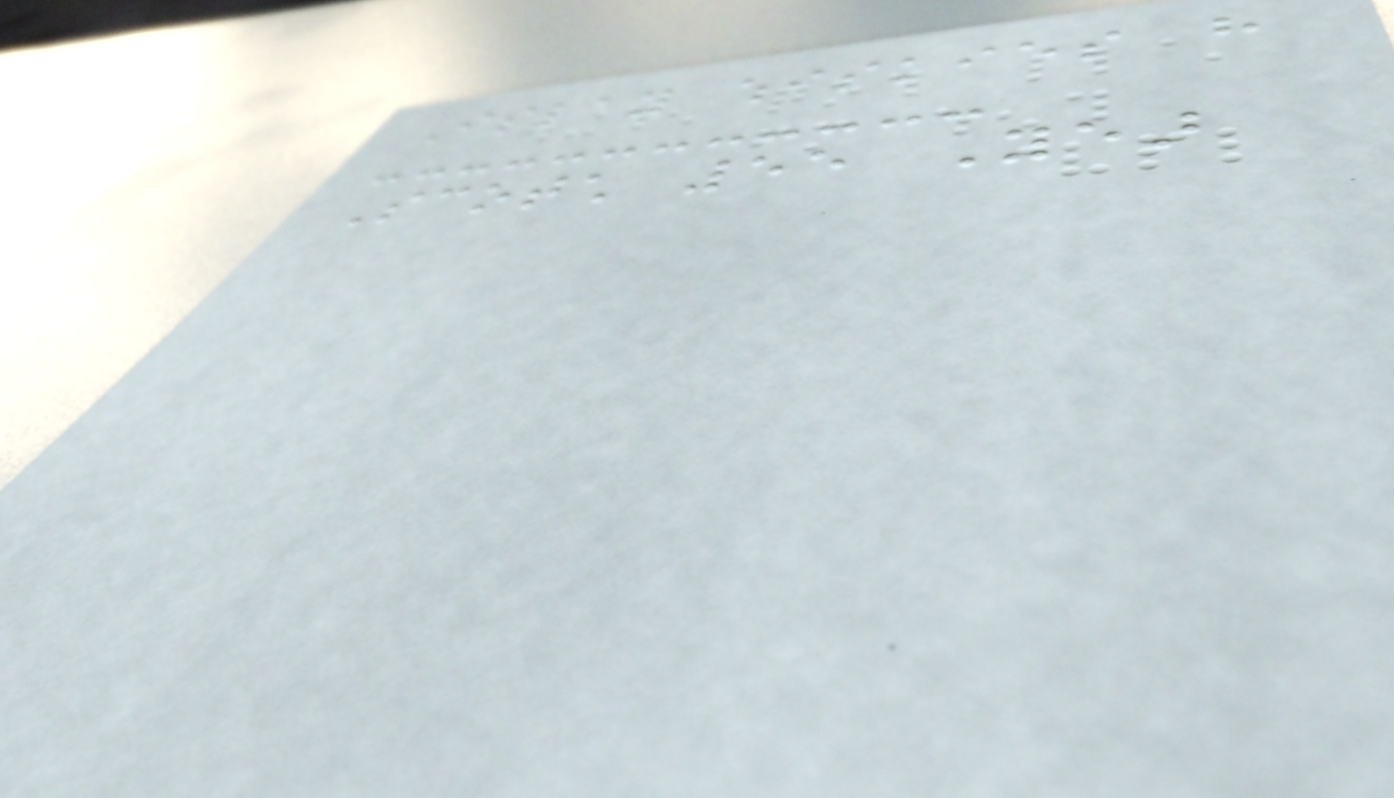Islay whiskies have
Scotch 55 Year
